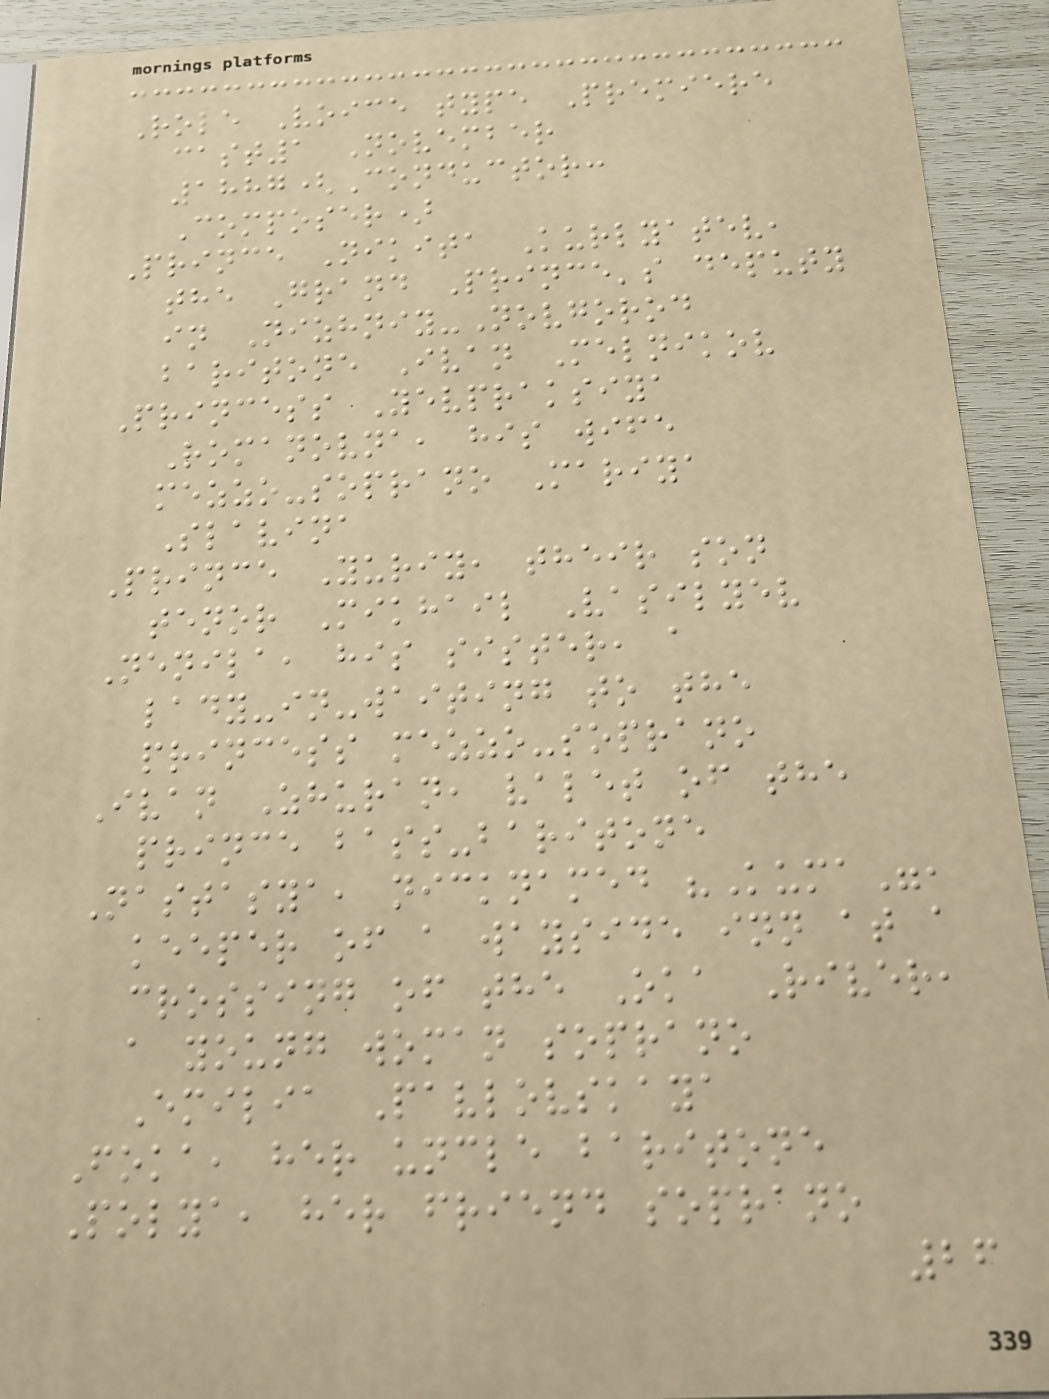Role Voice type Premiere
cast1 November
1887(Conductor:
Composer)
Prince Nikita Kurlyatev,
the Grand Prince's deputy
in Nizhniy-Novgorod
baritone Ivan Melnikov
Princess Yevpraksiya
Romanovna, his wife
mezzo-soprano Mariya
Slavina
Prince Yuriy, their son
tenor Mikhail Vasilyev
Nenila, his sister, a
lady-in-waiting to the
princess mezzo-soprano
Ivan Zhuran, valet of the
prince bass-baritone
Nastasya, nicknamed "Kuma",
keeper of a wayside inn at a
crossing of the Oka River,
a young woman soprano
Emilia Pavlovskaya
Foka, her uncle baritone
Polya, her friend soprano
26
